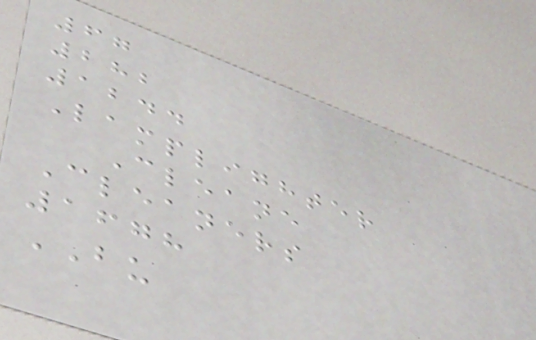67
282
1244
Lamplighter
Cleane
Cleaners
1678
BU
